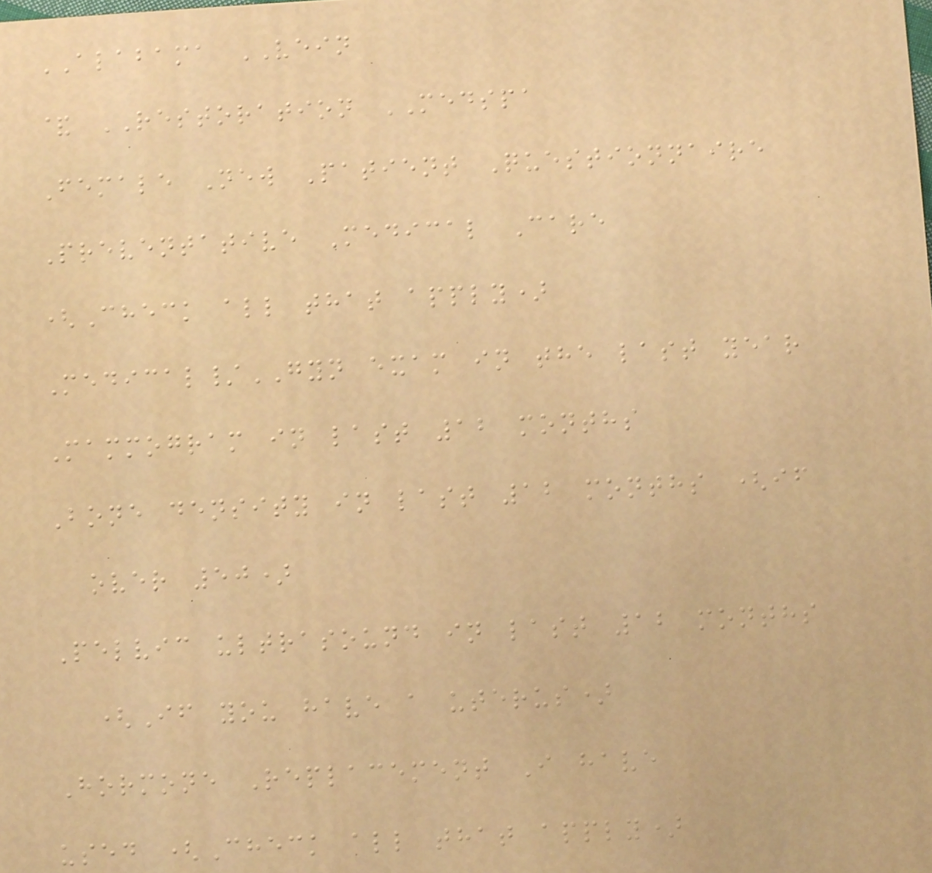ALABAMA VEIN
& RESTORATION MEDSPA
Female New Patient Questionnaire
Preventative Medical Care
(Check all that apply)
Medical/GYN exam in the last year
Mammogram in last 12 months
Bone density in last 12 months (if
over 50)
Pelvic ultrasound in last 12 months
(If you have a uterus)
Hormone Replacement I have
used (Check all that apply)
